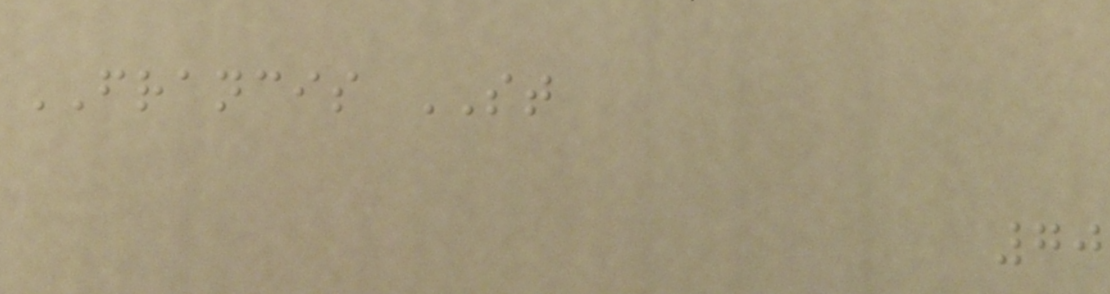FRANCIS ST
70
